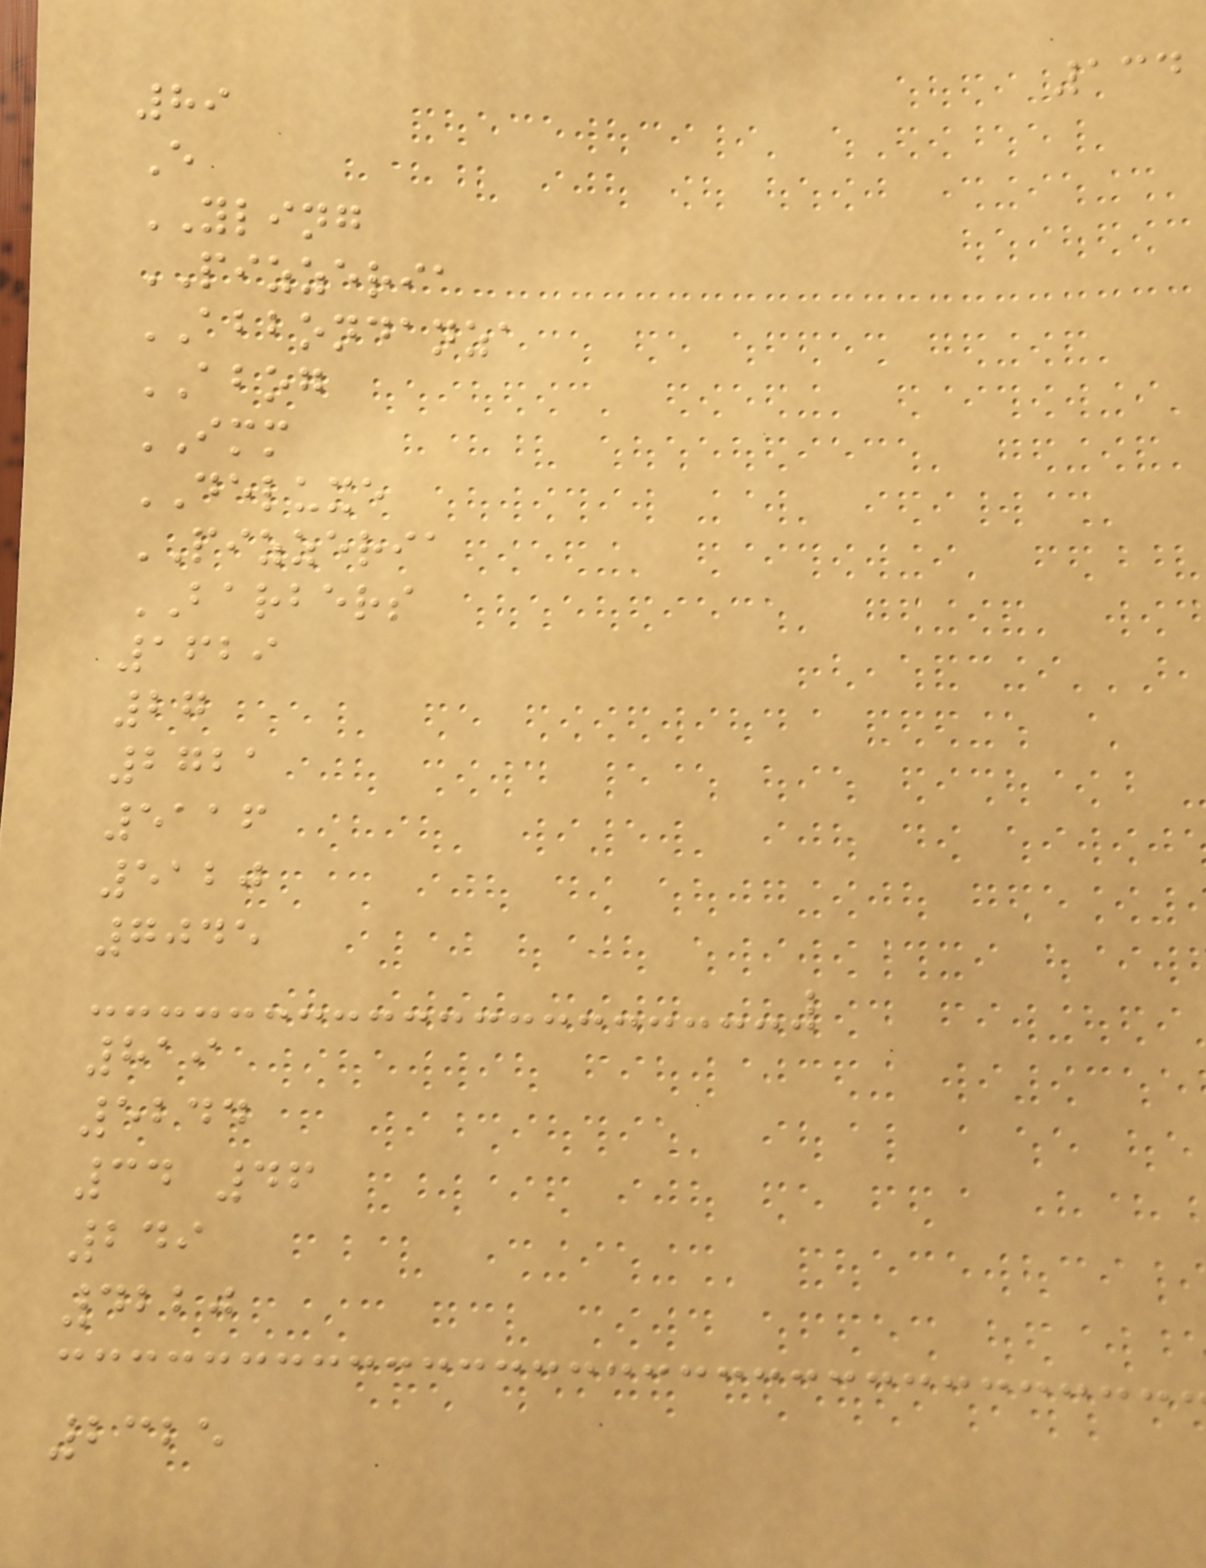134
89
E
YLING
PIZZERIA
ABBONDANZA
ABOG
IMM
DELUXE
PIZZERIA
BARBERS
1629
27
2721
5116
5120
7045
819
5244
34 46
249
4220
2325
